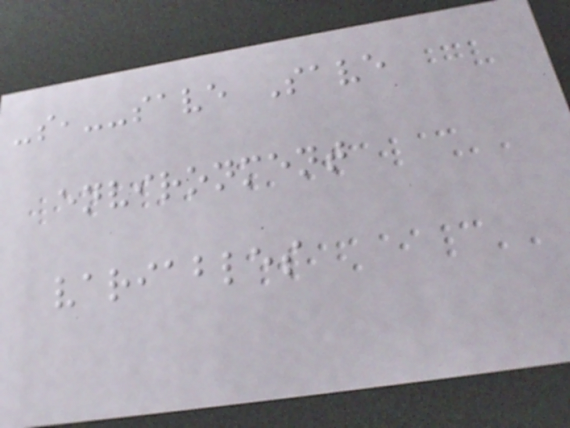-s,--save Save
environment
variables
